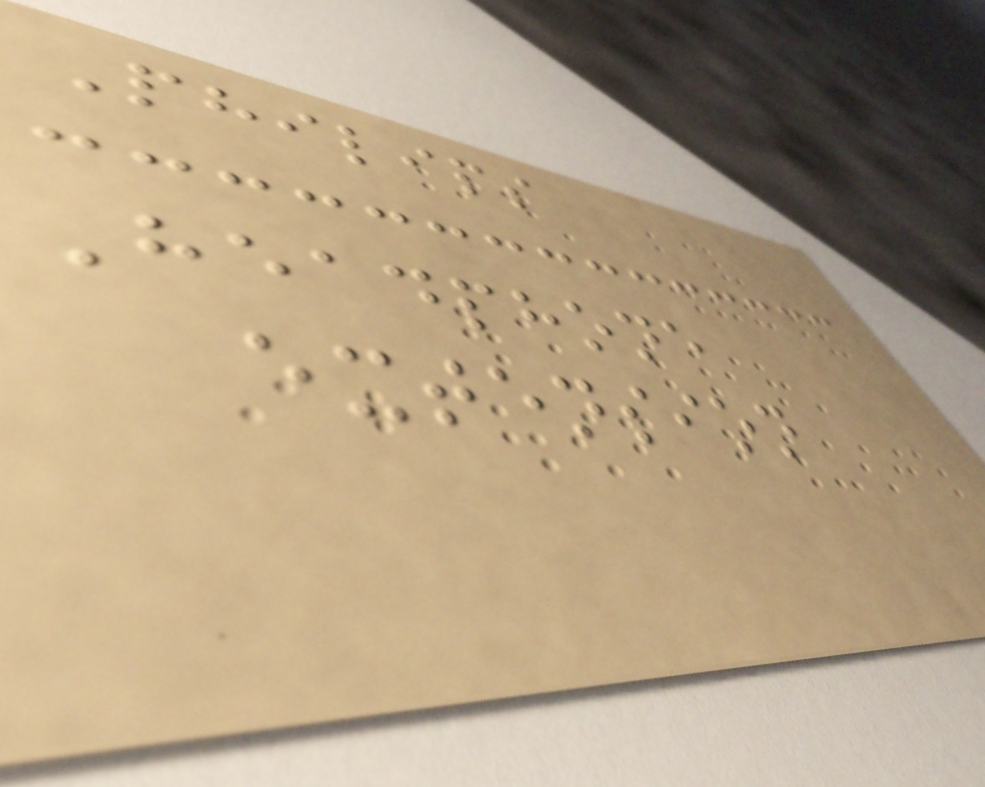Philips
Headphone
extension
